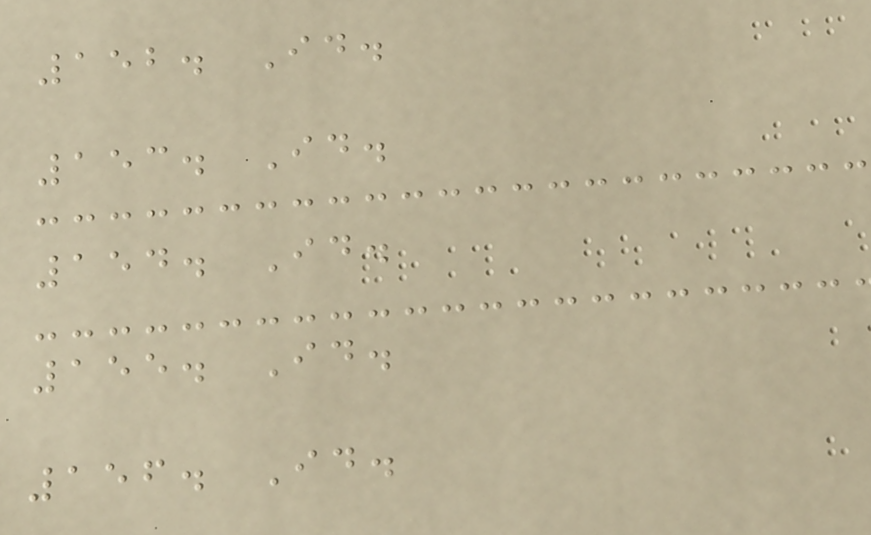152. Id.
153. Id.
154. Id.
155. Id.
156. Id.
